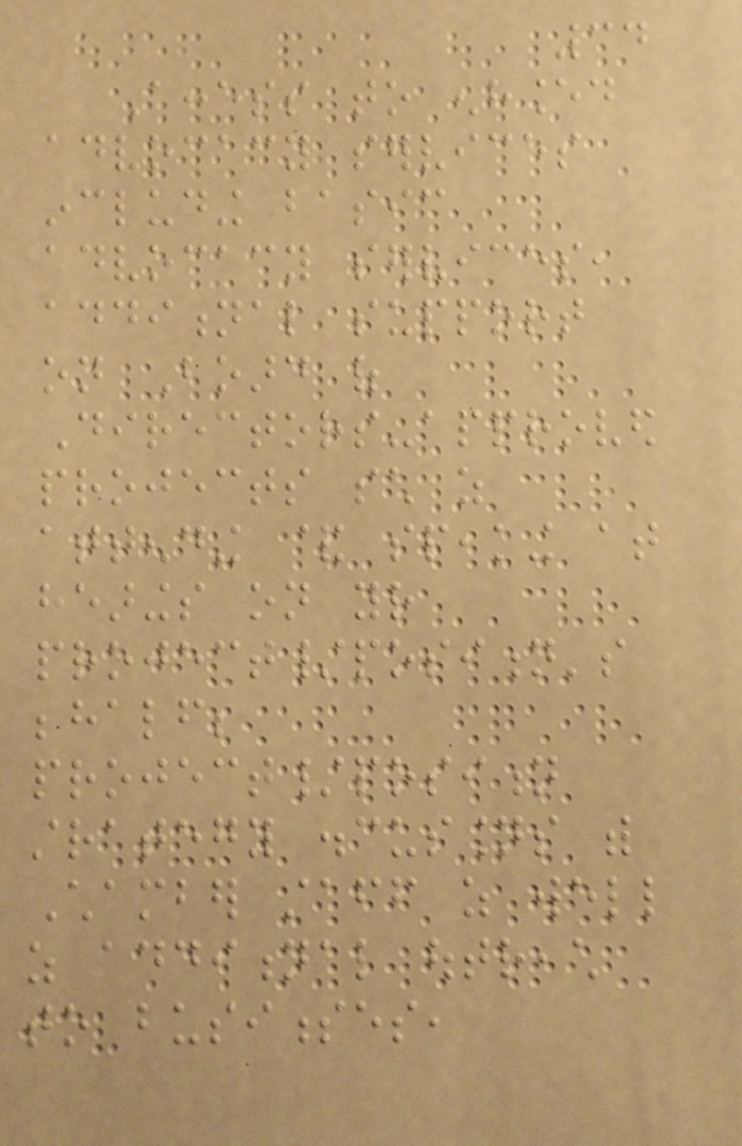34
Access to enhanced
advocacy services
including basic
advocacy services,
additional support
on Board of
Directors-approved
projects such as
attending & speaking at
hearings on your
project/position's
behalf;
project/position
strategy discussions with
Chamber staff as well
as additional outreach
to businesses,
